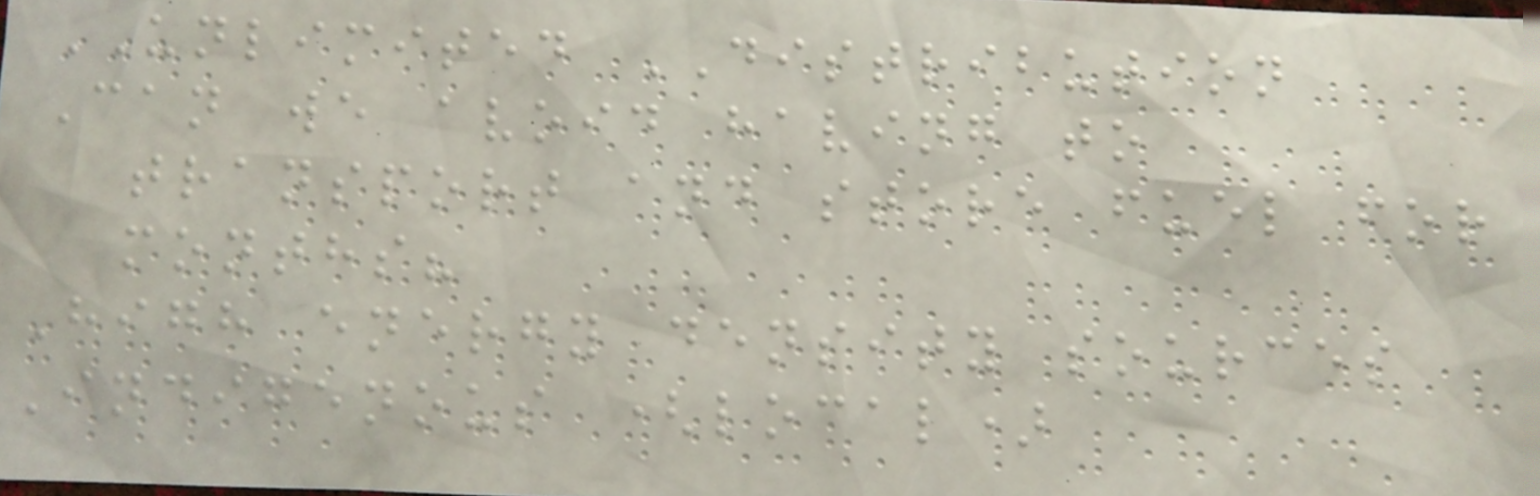UNLIMITED DISTRIBUTION
Can we avoid having to
transport and store fuel for
months?
High energy density sources
Indigenous (local)
